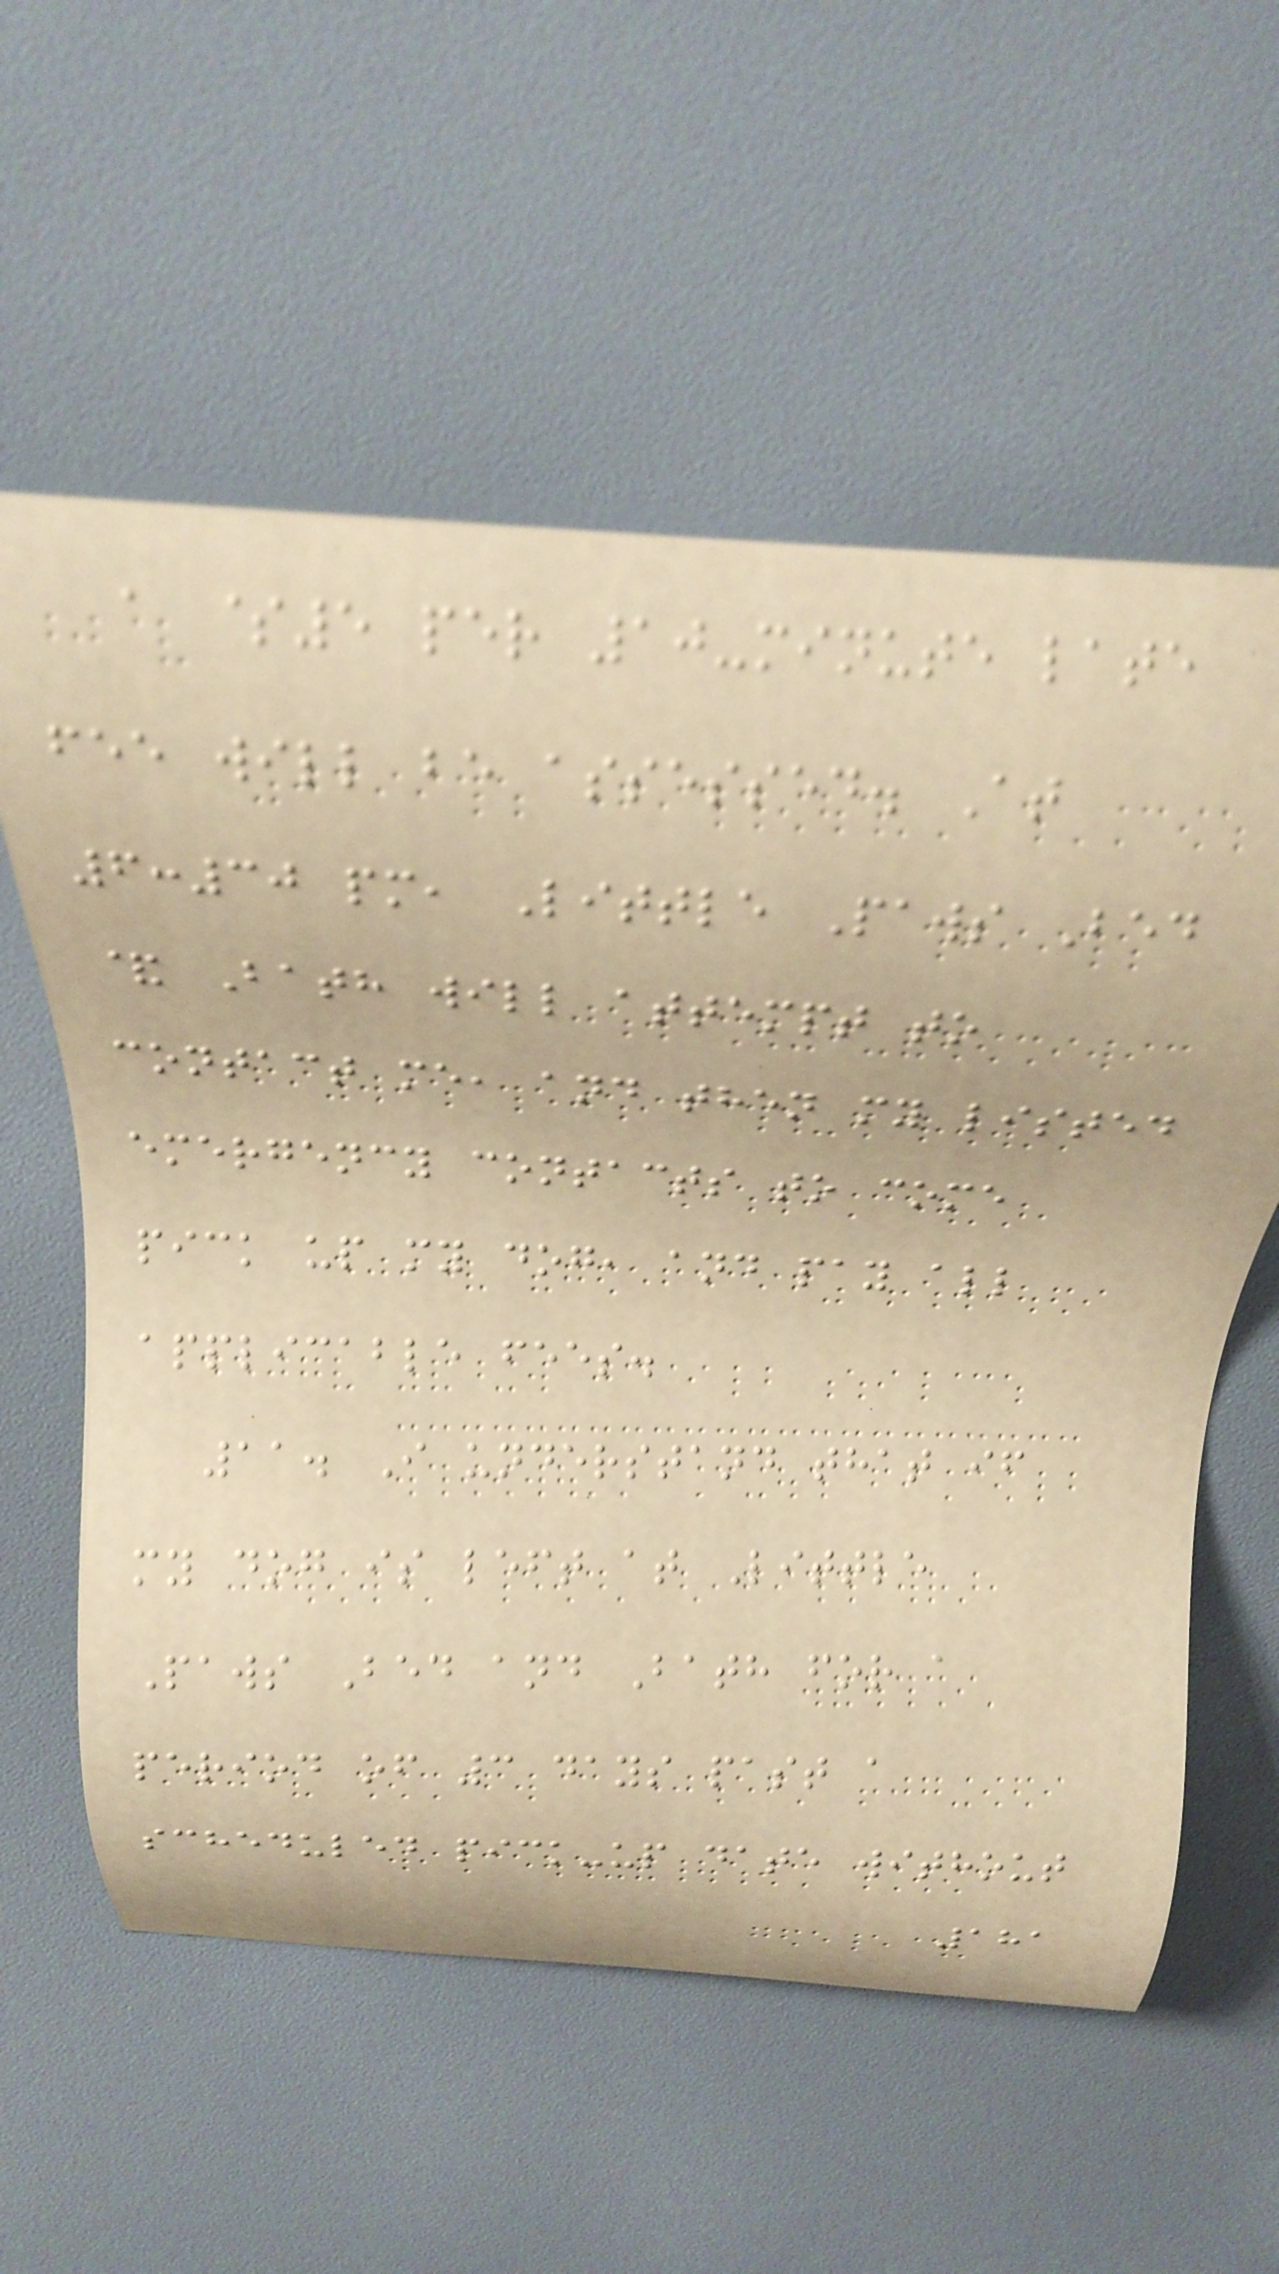a $5 per 10-minute late
fee will be assessed. At
6:30 pm, Little Paws Bed
& Bath will attempt to
contact me, and then my listed
emergency contacts to come
pick up my dog, and pay all
applicable fees.
11. I understand that if
my dog is left at Little
Paws Bed and Bath for a
period of 3 days past a
scheduled pick-up date without
181
